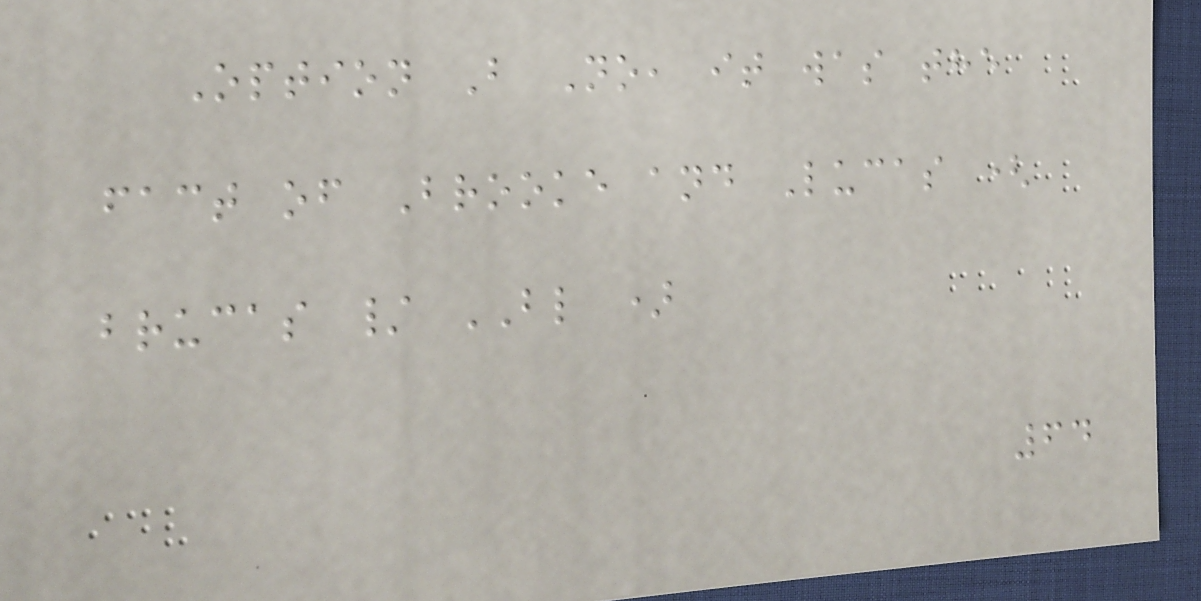Option B No, it was the
fact of Brooke and Lucas (
brucas / BL )
64
